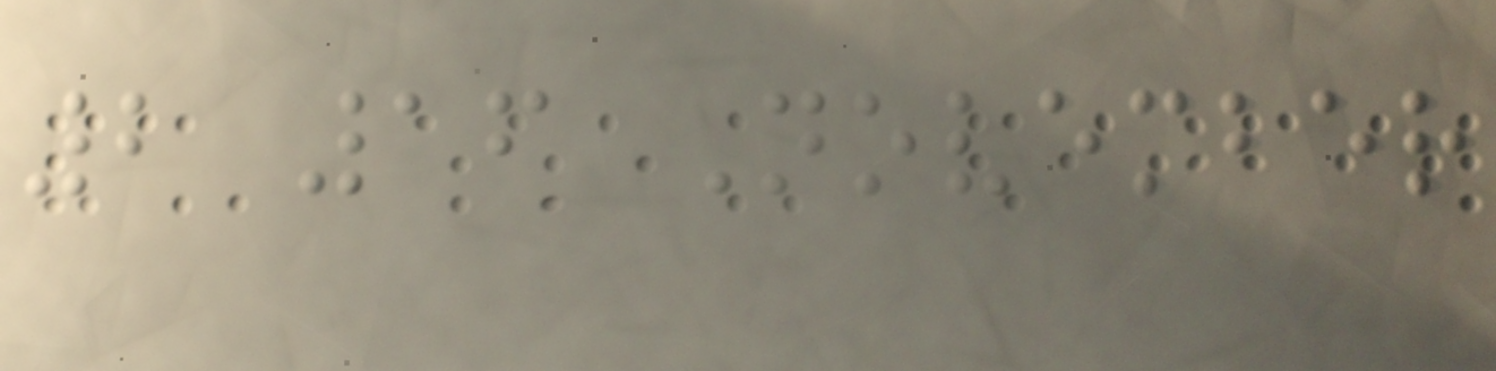2 16 November
